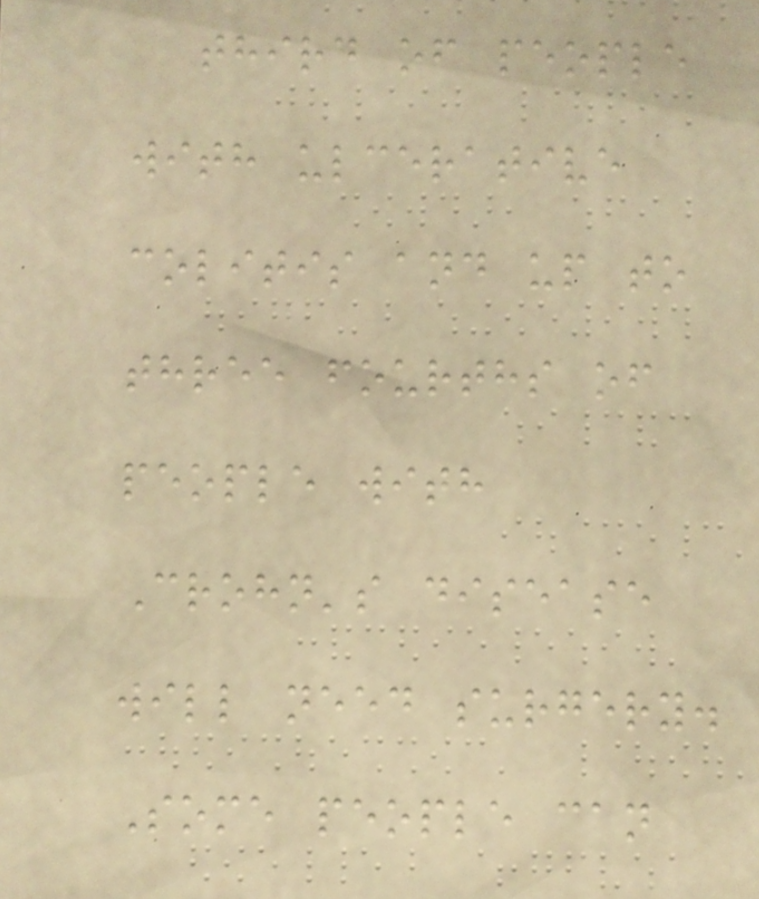third of people
with ulcerative
colitis and up to
three fourths of
people with
Crohn's disease
will need surgery.
Some people can
